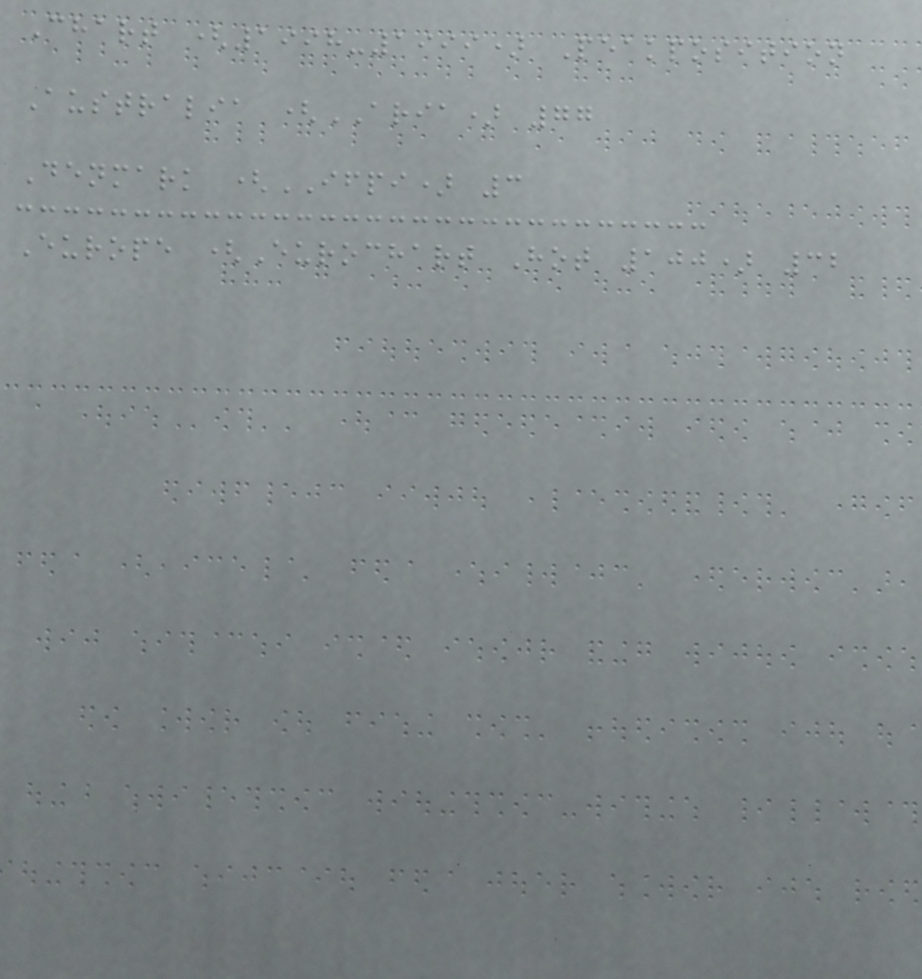Chart (1998-1999) Peakposition
Australia (ARIA) 77
Denmark (IFPI) 3
Europe (Eurochart Hot 100) 32
